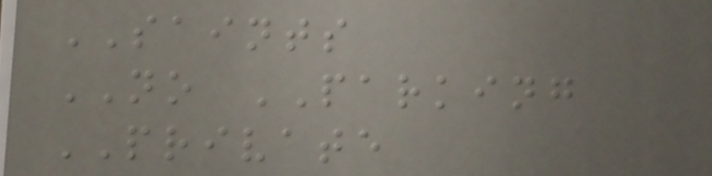SAINTS
NO PARKING
PRIVATE
